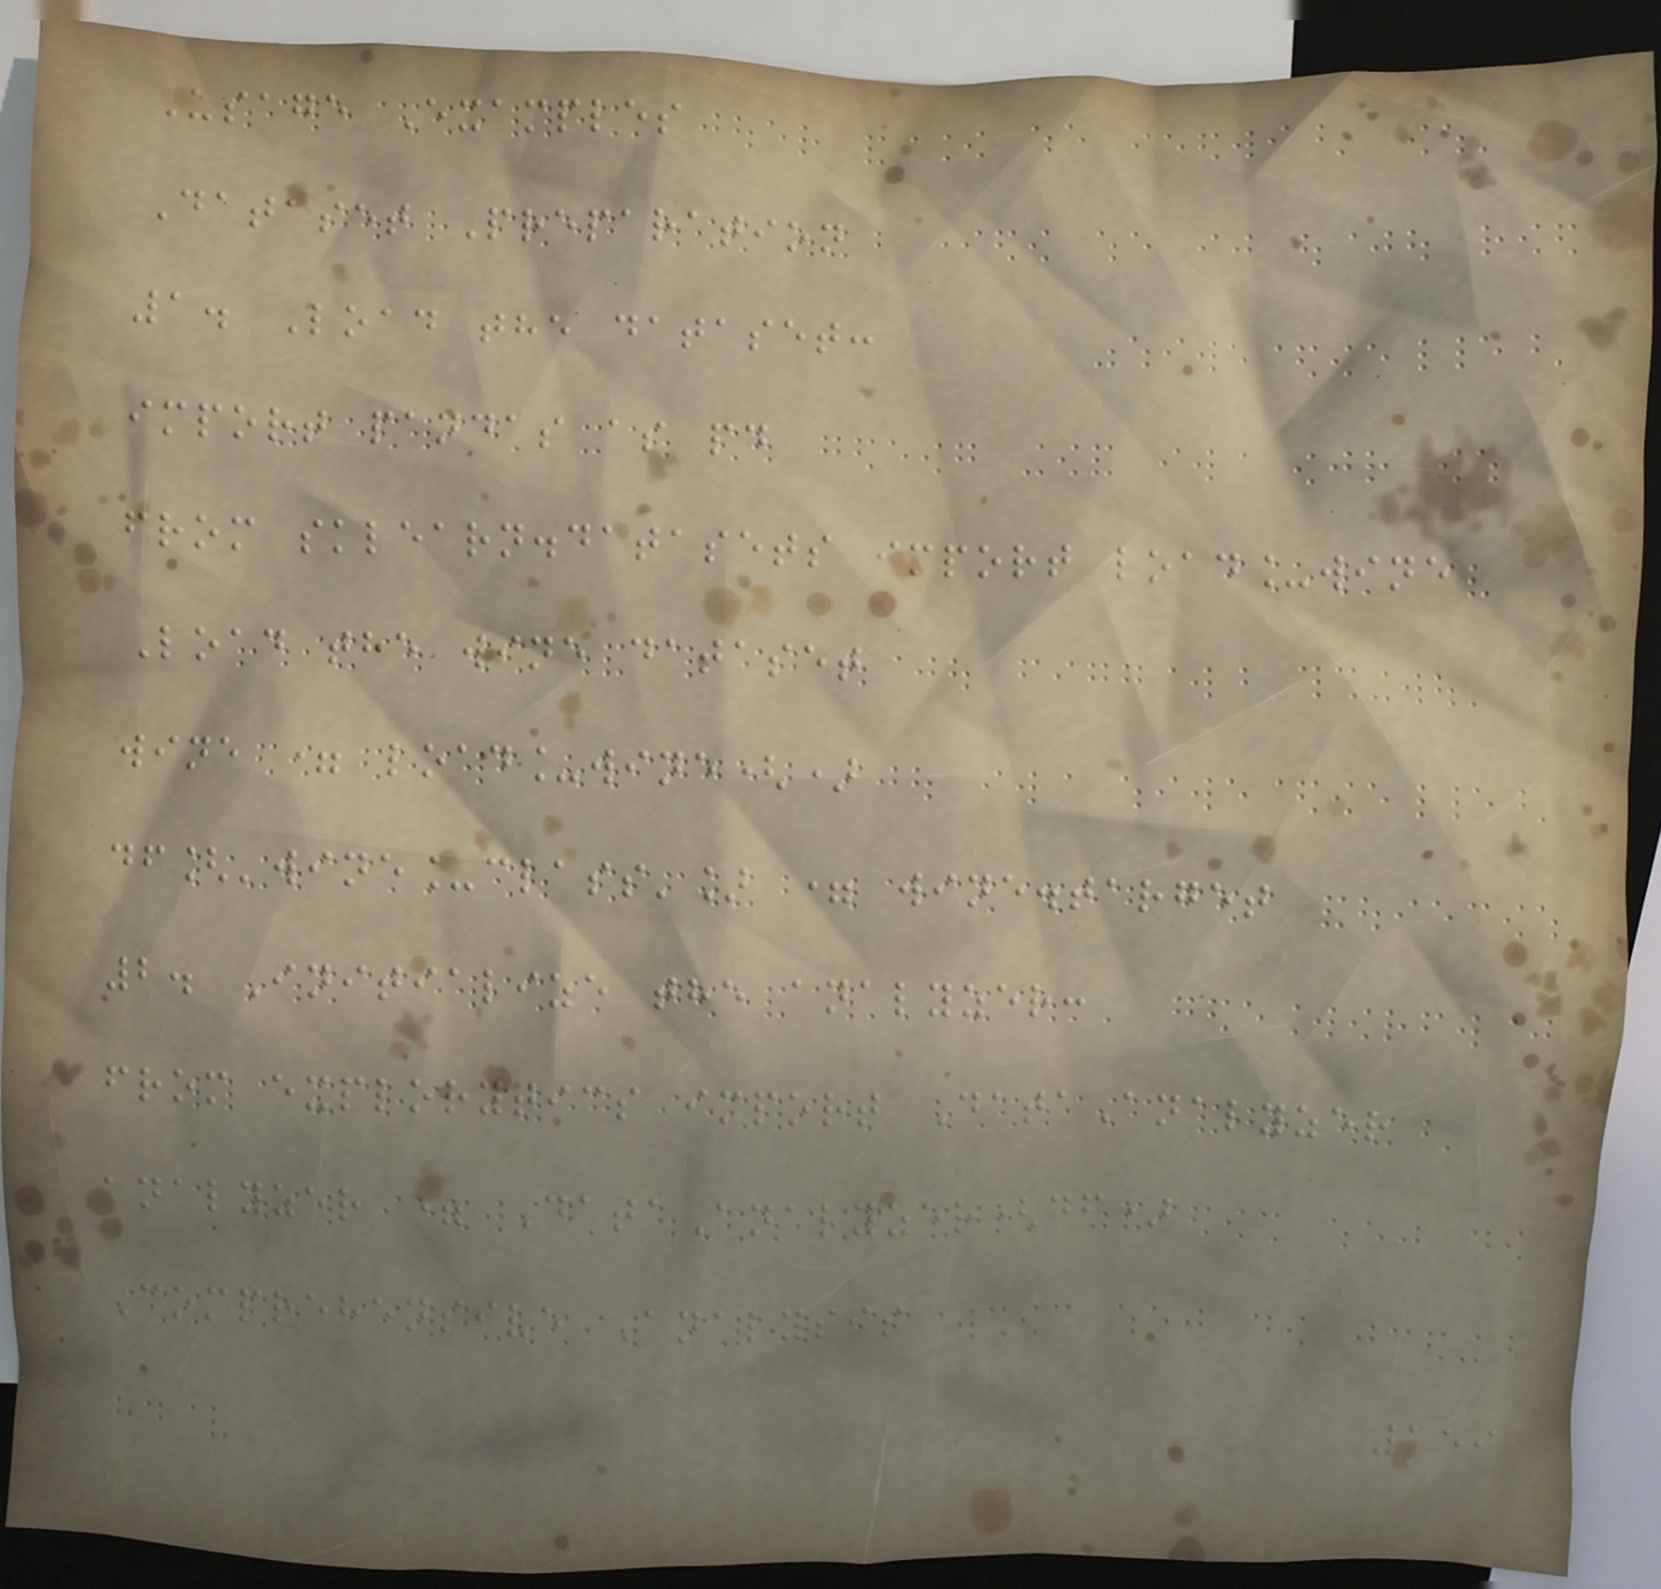Usage Examples
Dataset Preparation
1. Load the dataset:
import pandas as pd
from sklearn.datasets import load_wine
Load the wine dataset
wine = load_wine()
df['wine_class'] = wine.target
2. Initialize the analyzer:
from explorytics import DataAnalyzer
analyzer = DataAnalyzer(df)
Comprehensive Analysis
159
